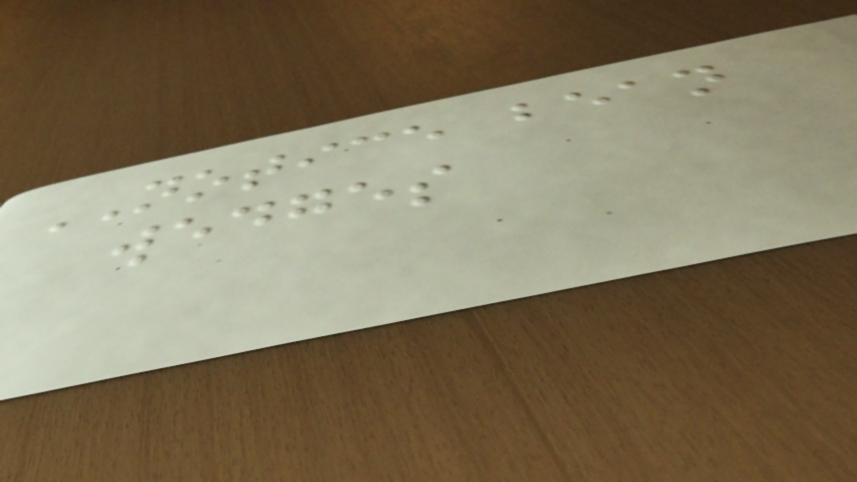NOTICE bean
wedges
